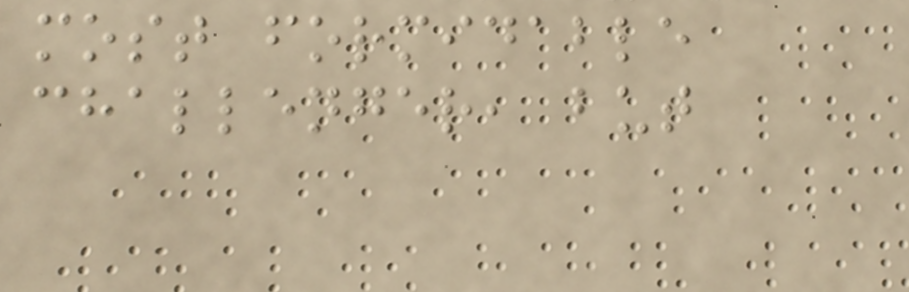most formidable
challenger, but
